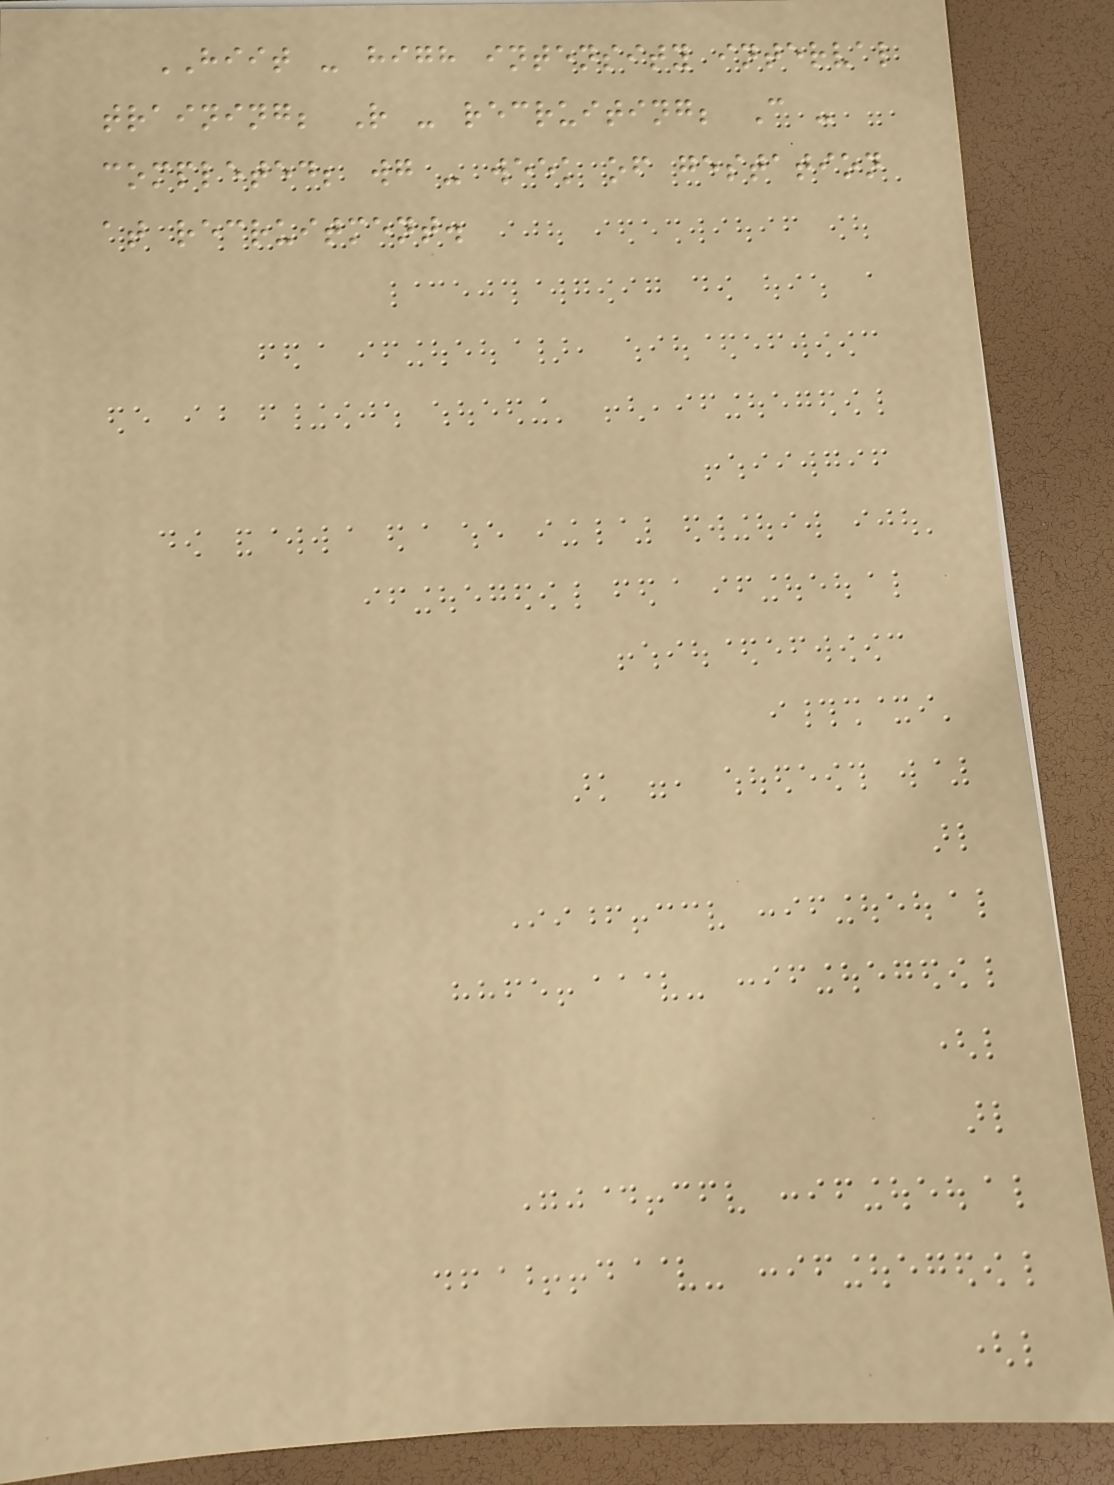HIIT - high intensity interval
training; R - recruiting; C -
completed; wg - week of gestation
at recruitment.
